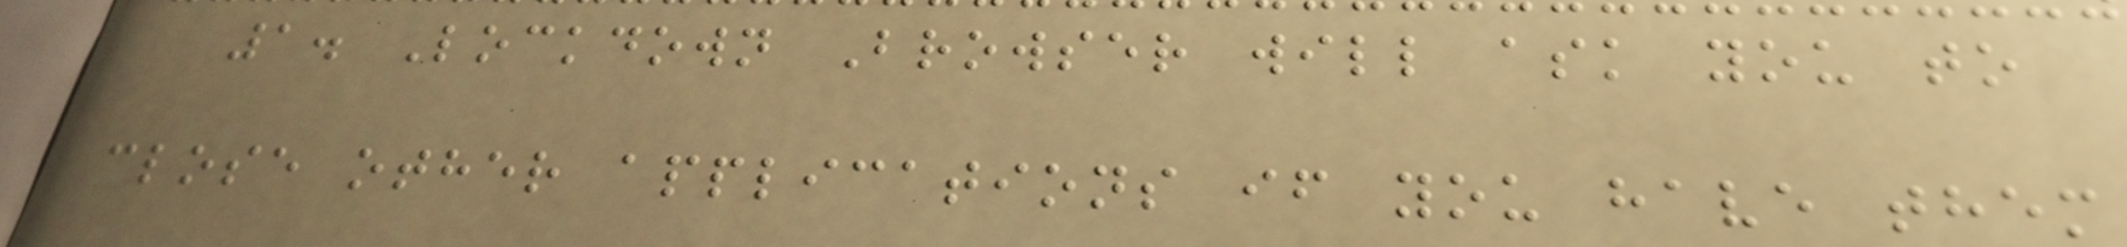1. Lockdown Browser will ask you to
close other applications if you have them
